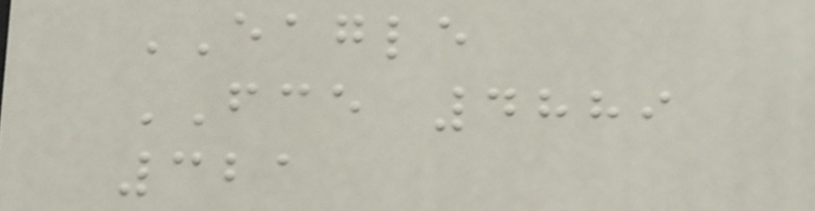EAGLE
FCE 4889
321
